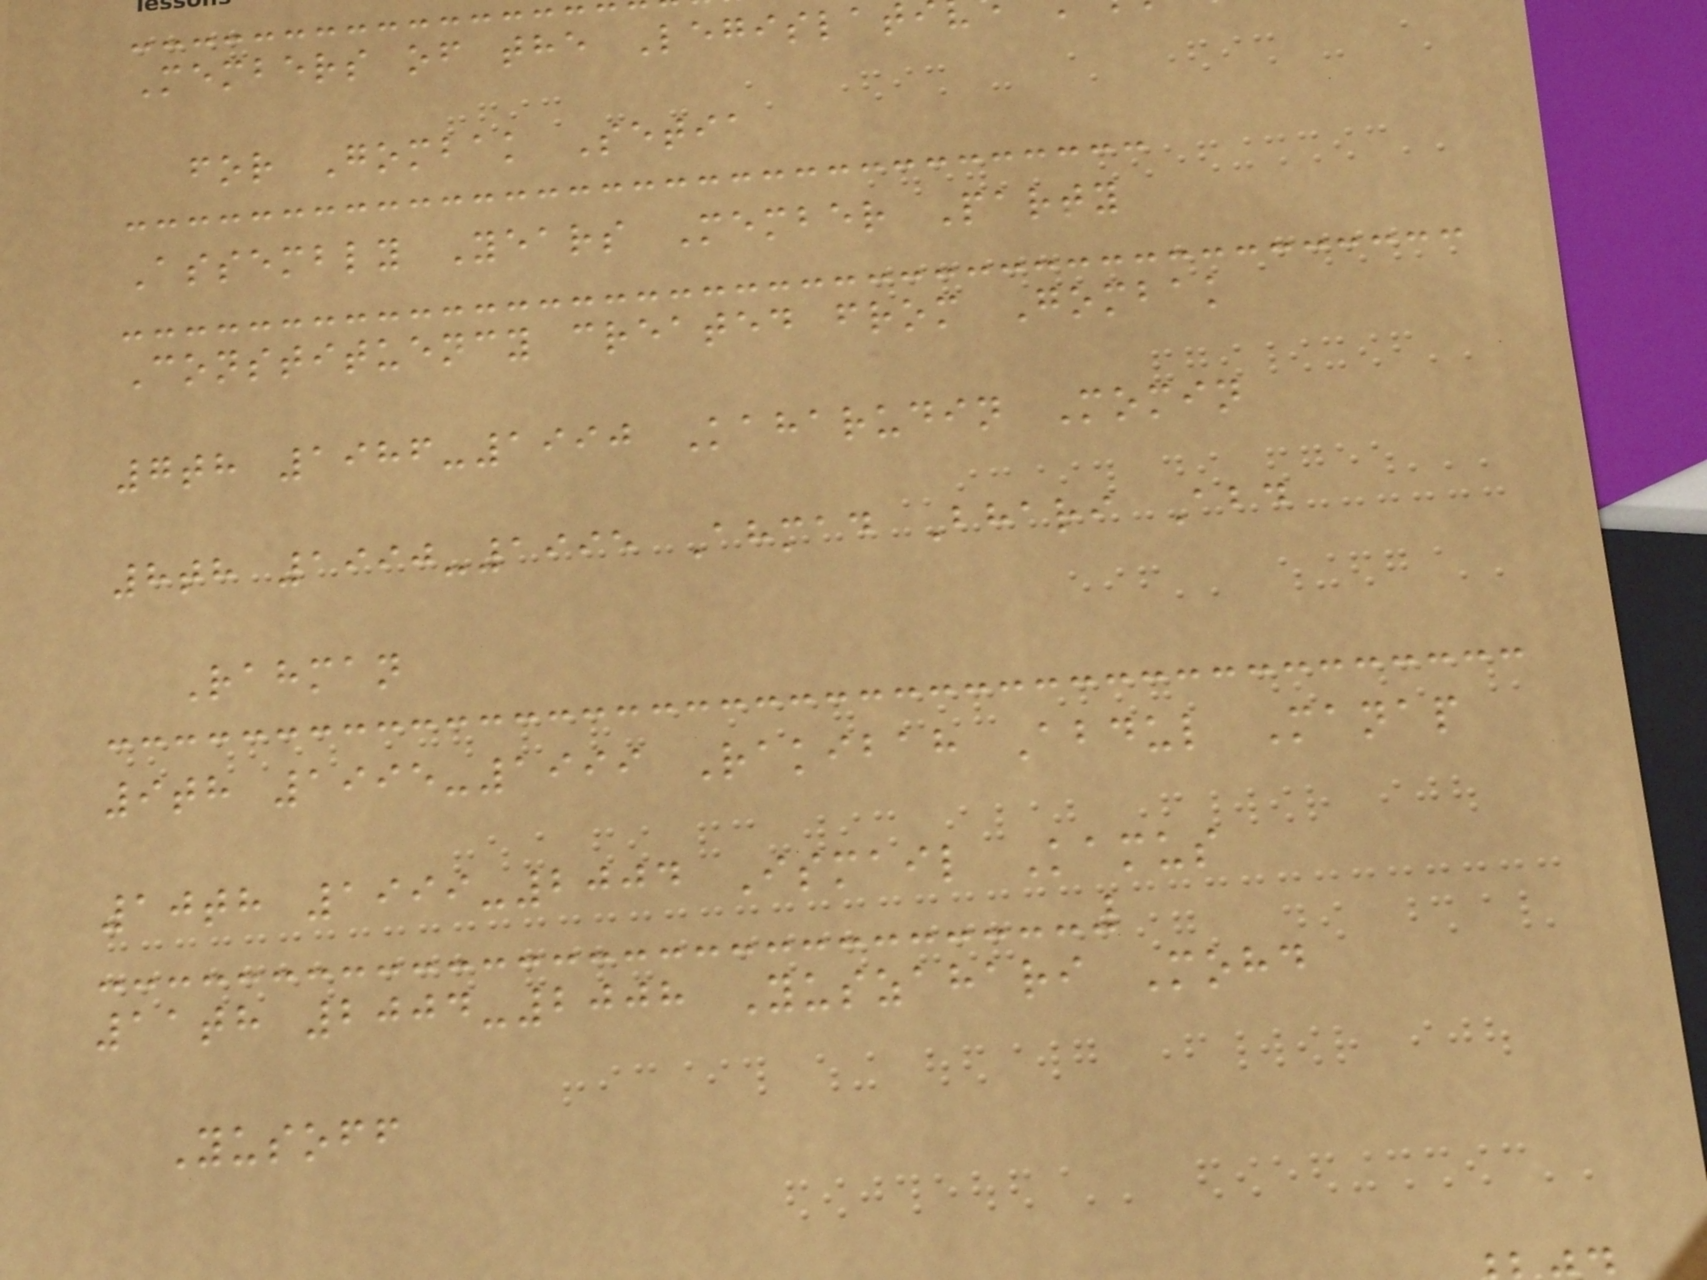Members of the Legislat
for Gombak Setia
Assembly Years Member Party
Constituency created from Gombak
7th 1986-1990 Kaharudin Momin
8th 1990-1995 Ahmad Bhari Abd
Rahman
9th 1995-1999 Rakibah Abdul Manap
10th 1999-2004 Ismail Kamus
11th 2004-2008 Yuszahari Mohd
Yusoff
